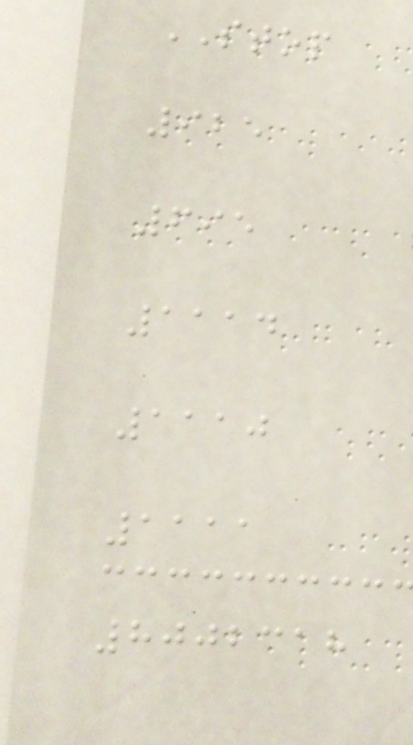STOP
925
695
1114
1110
1111
8002318
